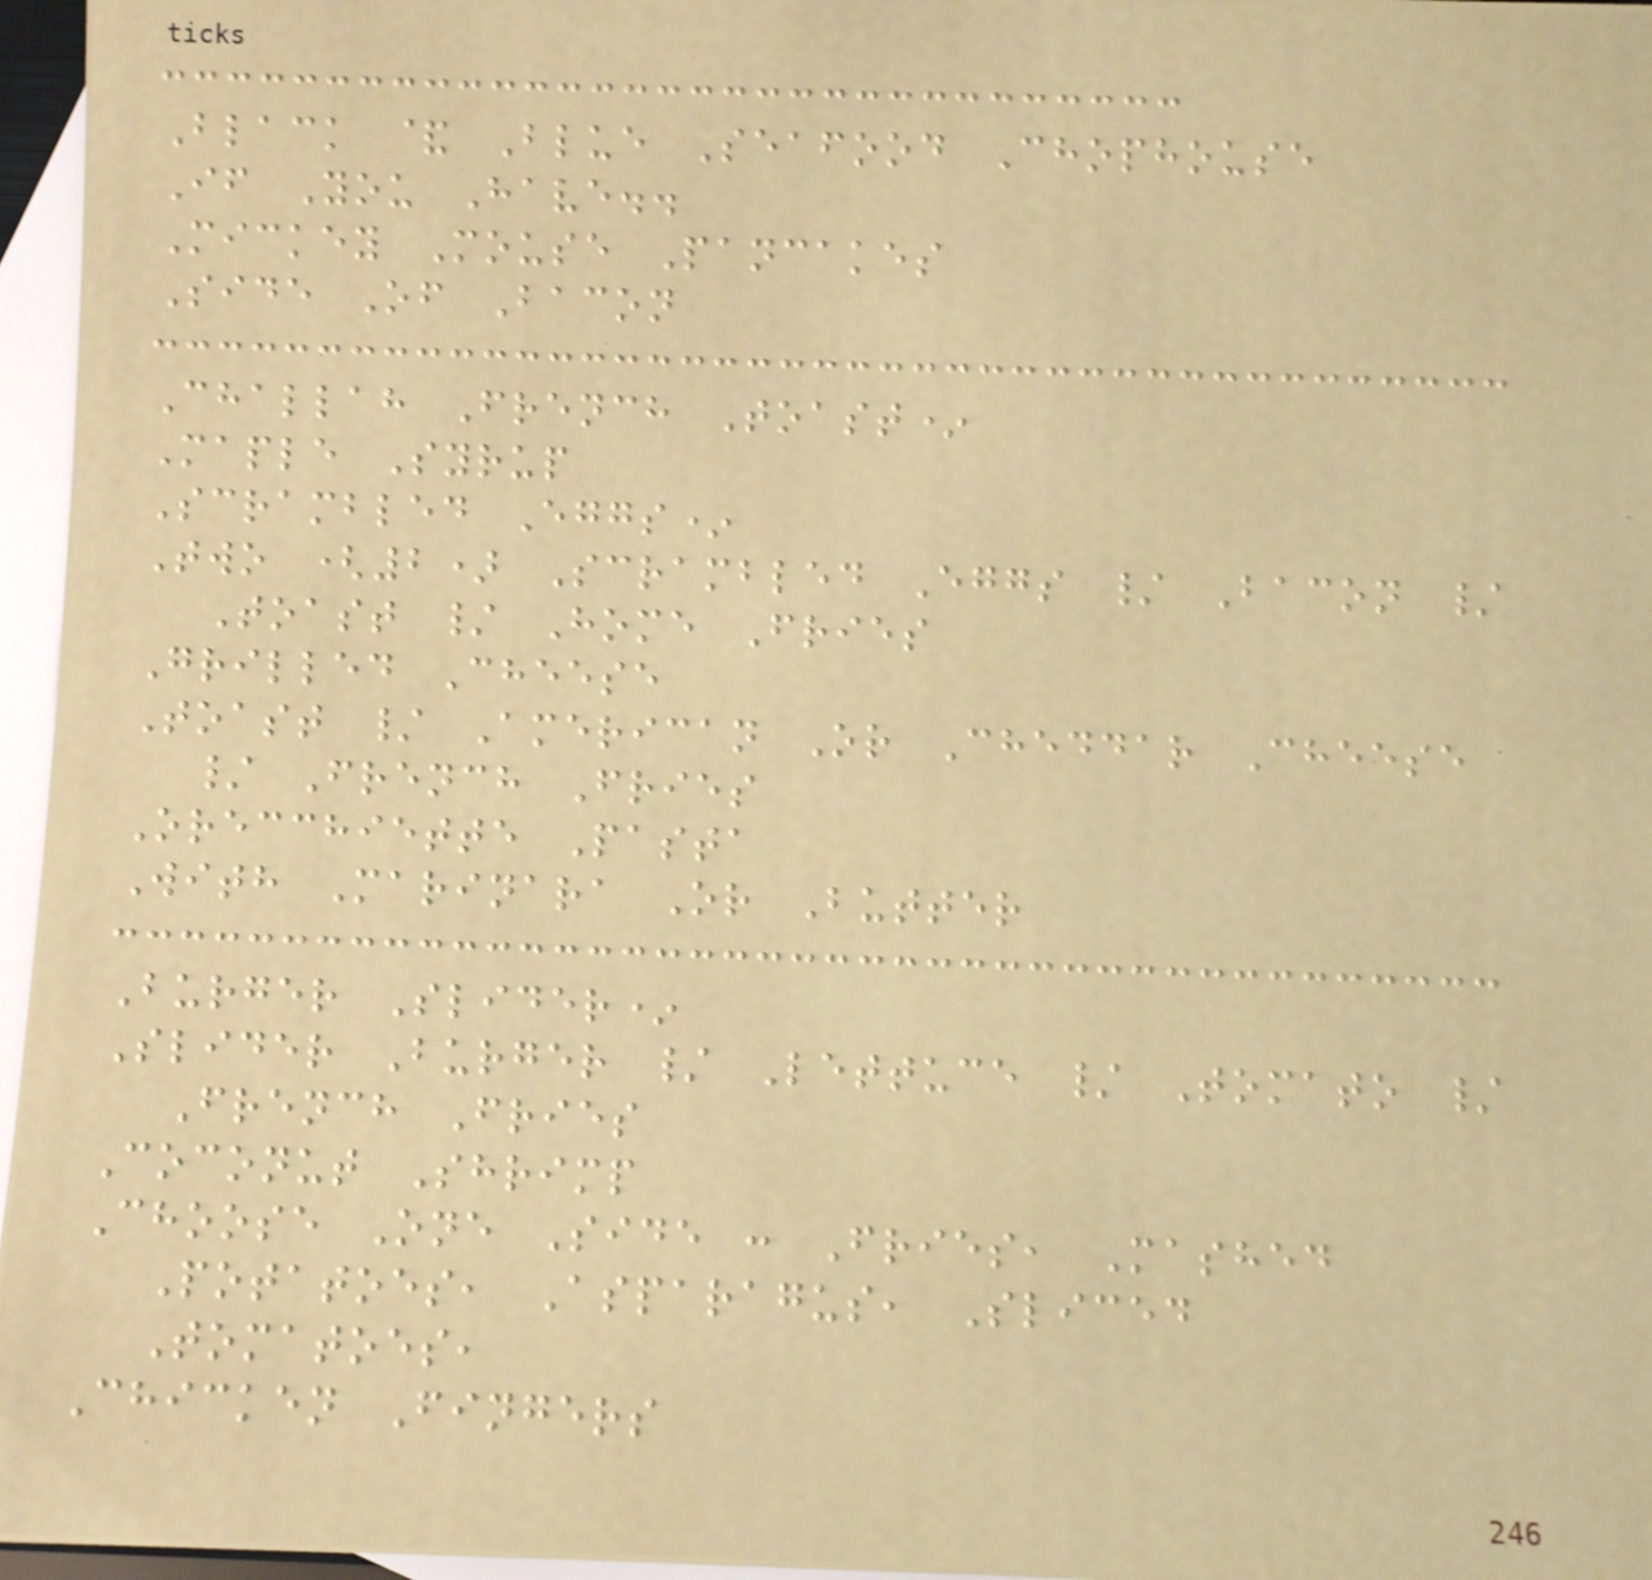Black & Blue Seafood Chophouse
If You Have..
Mickey Mouse Pancakes
Side Of Bacon
Challah French Toast*
Maple Syrup
Scrambled Eggs*
Two (2) Scrambled Eggs / Bacon /
Toast / Home Fries
Grilled Cheese
Toast / American Or Cheddar Cheese
/ French Fries
Orecchiette Pasta
With Marinara Or Butter
Burger Slider*
Slider Burger / Lettuce / Tomato /
French Fries
Coconut Shrimp
Choose One Side : Fries, Mashed
Potatoes, Asparagus, Sliced
Tomatoes,
Chicken Fingers
